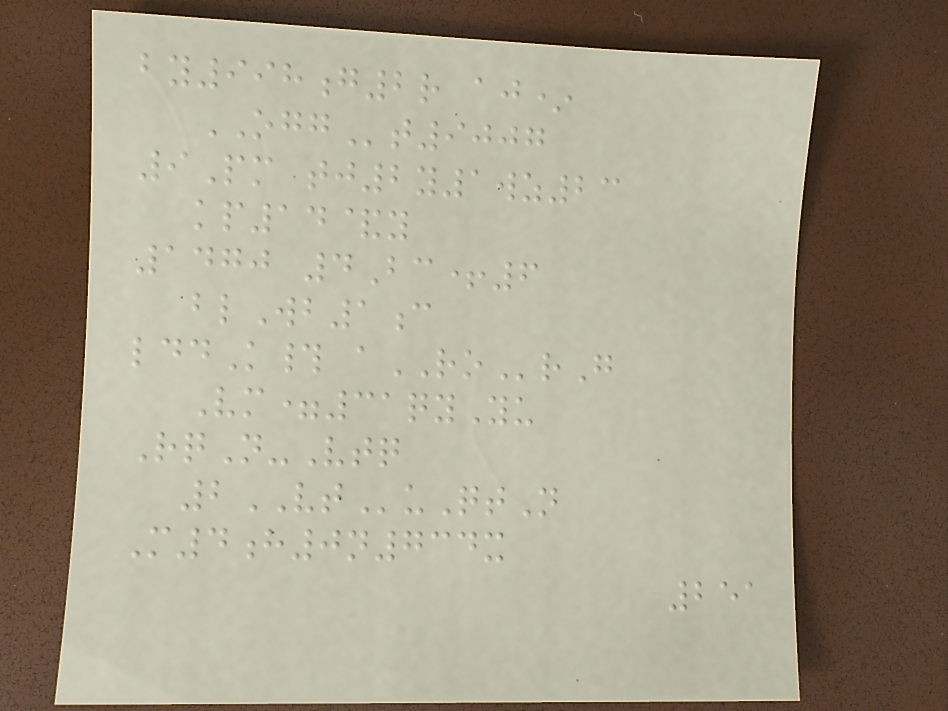by998g2r aj*
OGGt9007
9Pm tj2y1wz23
kp14&y
1470 4Bc+6
blWb1c
lddK# aROrG
Vm=31qyYu
RqN-Vtq
2VTuQtN
M4h0n734x
251
